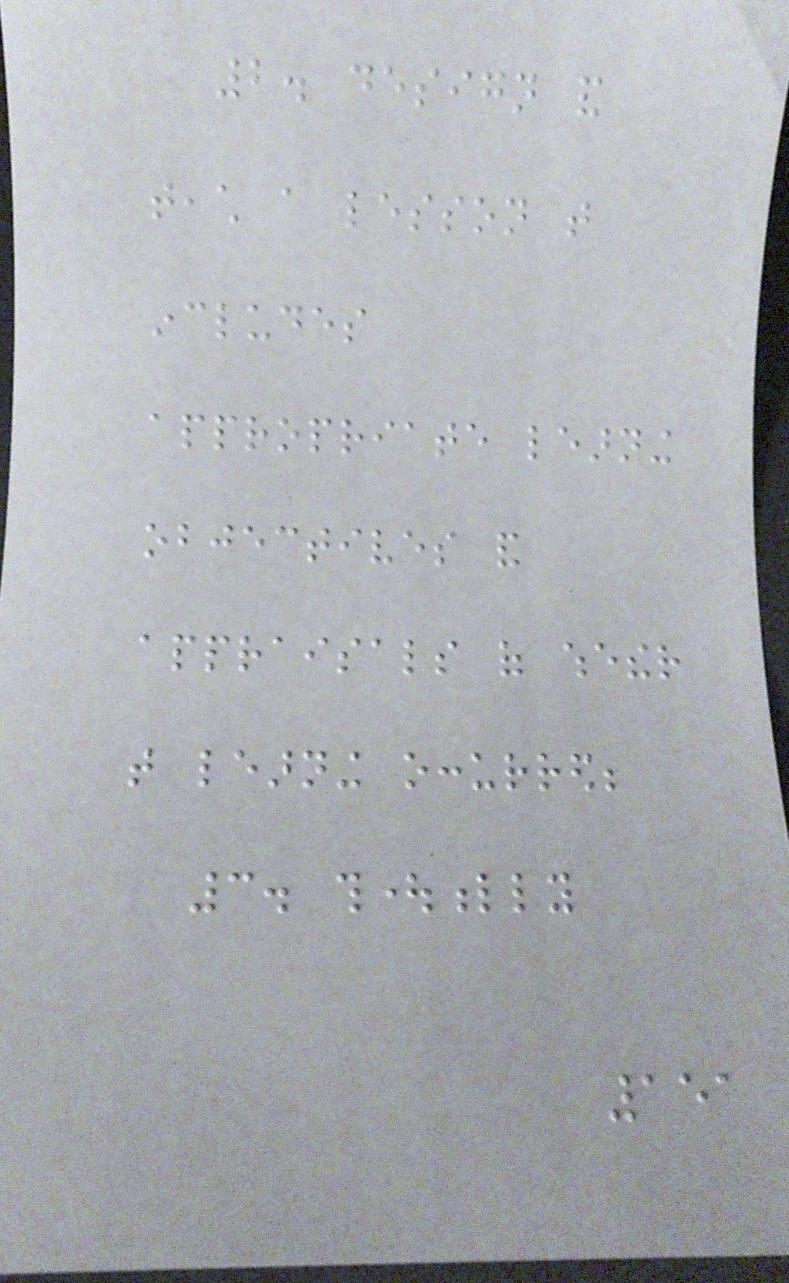2. design and
teach a lesson that
includes
appropriate learning
objectives and
appraisals of whether
that learning occurred;
3. thoughtfully
151
